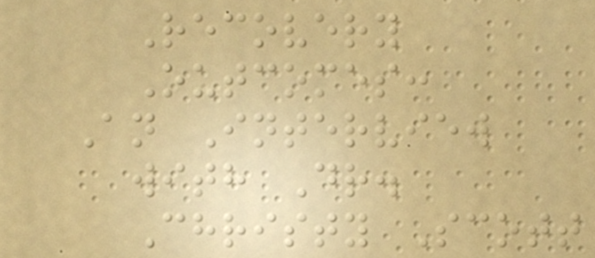Recovery
Outcomes:
An Interview
with Dr.
Christy Scott
